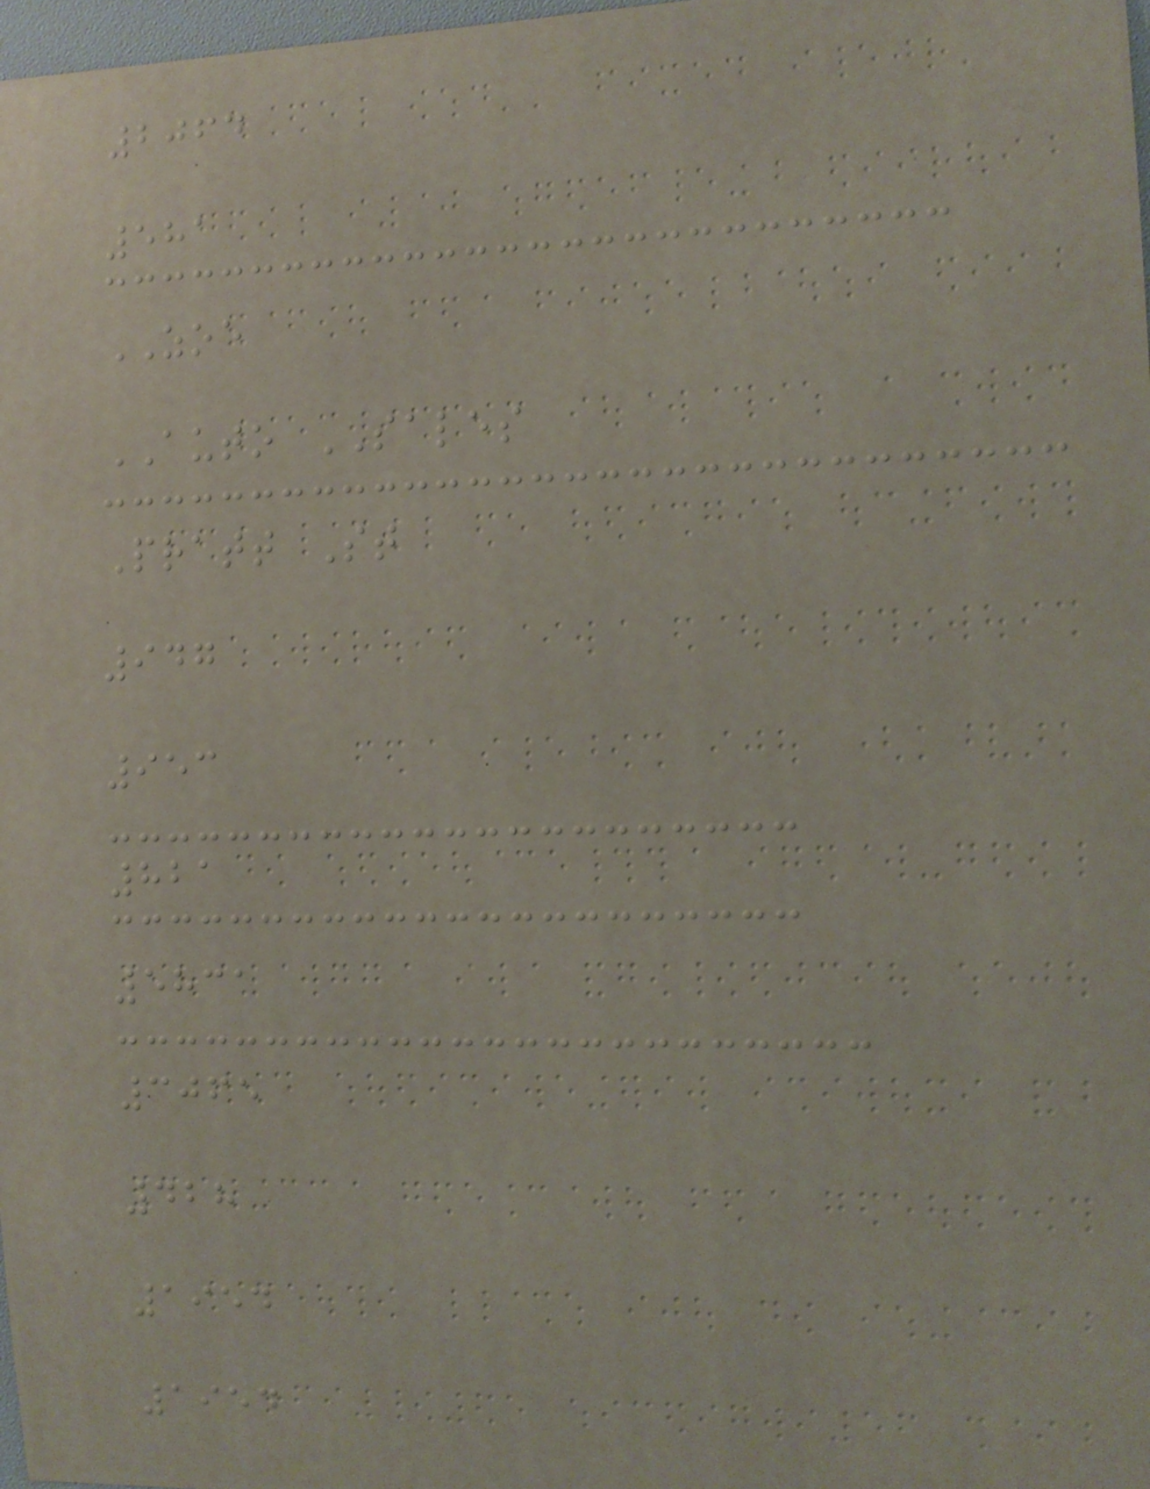2064
581
ZOE
AUTO SALES
Pratt St
947
953
821
5831
3065
428
1954
1954
